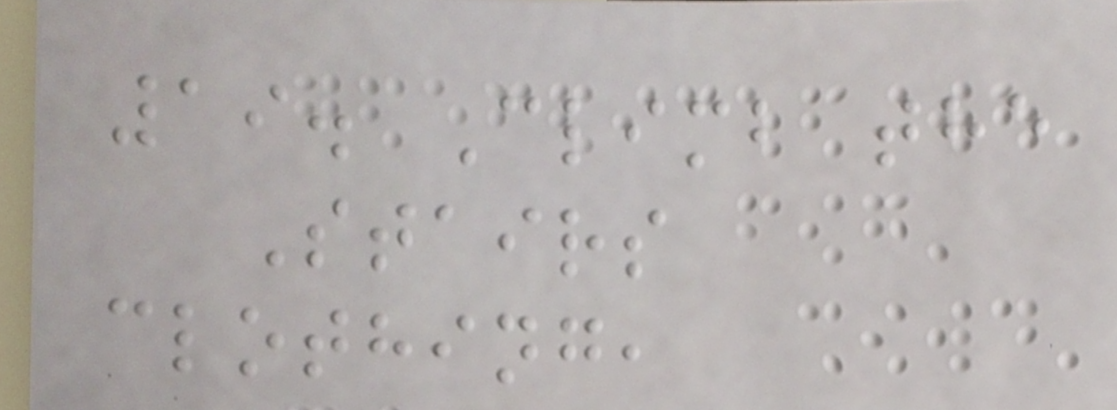19. Climb the
Stairs
clothing,
